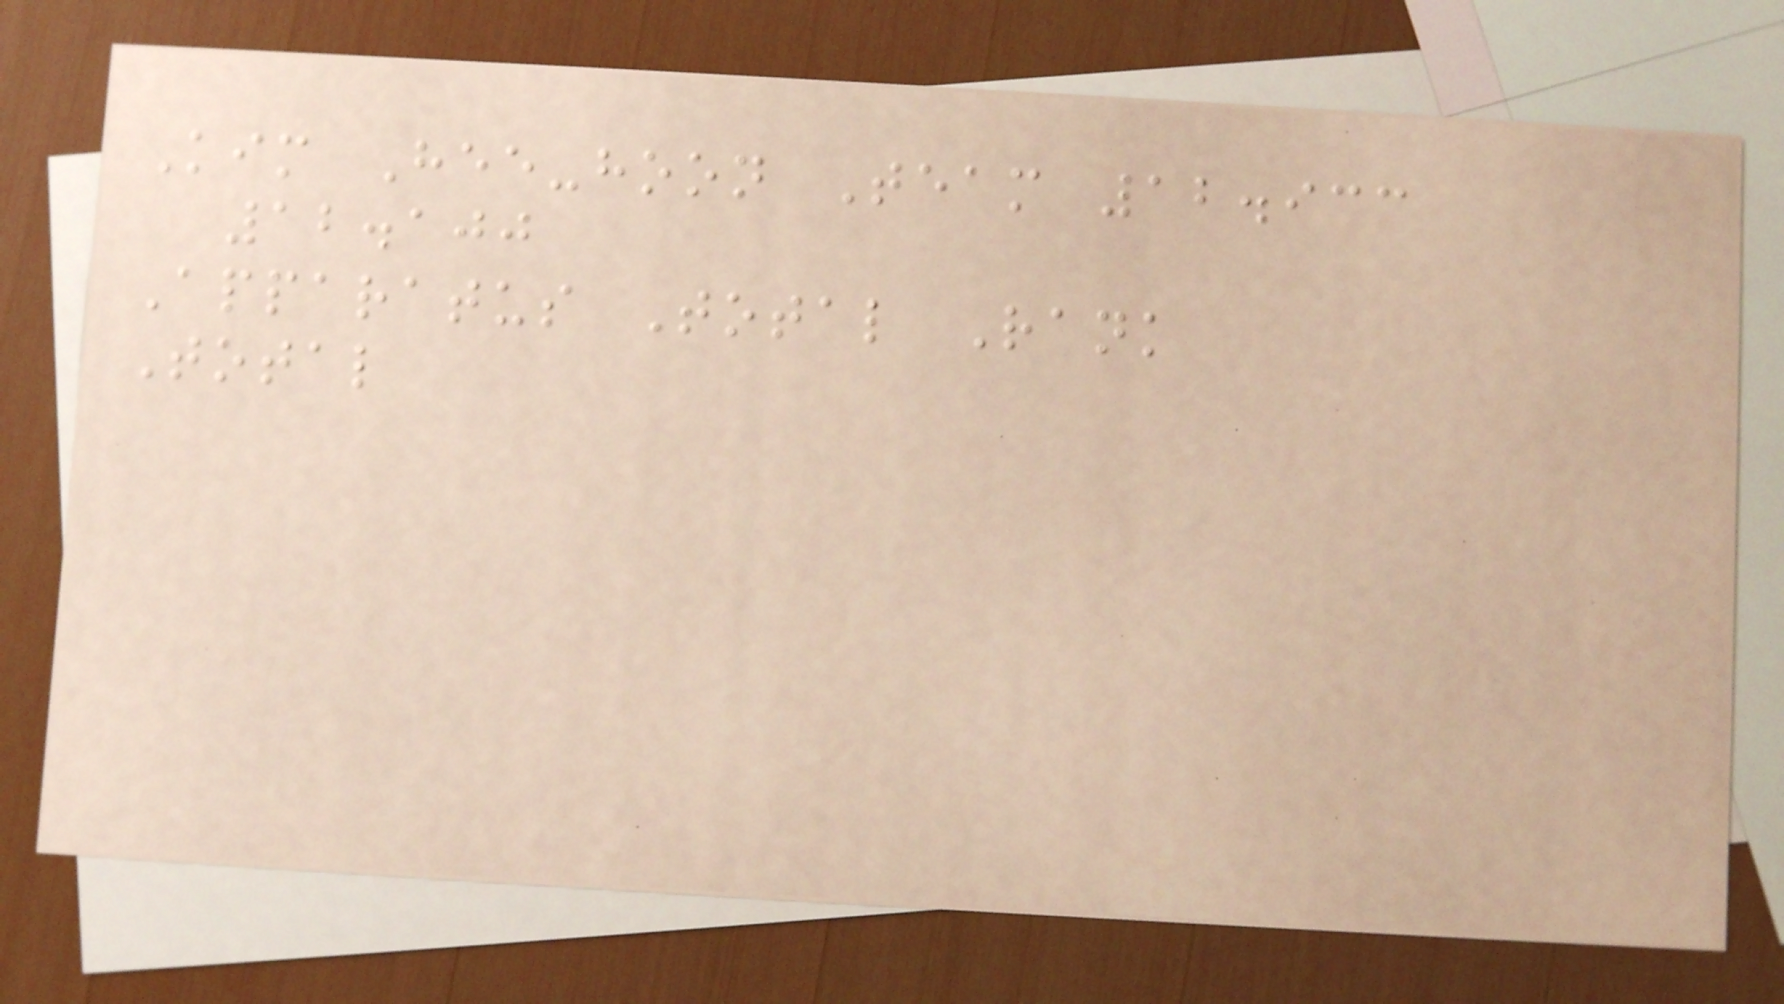Kim Hee-hoon Team 12.933
12.100
Apparatus Total Rank
Total
